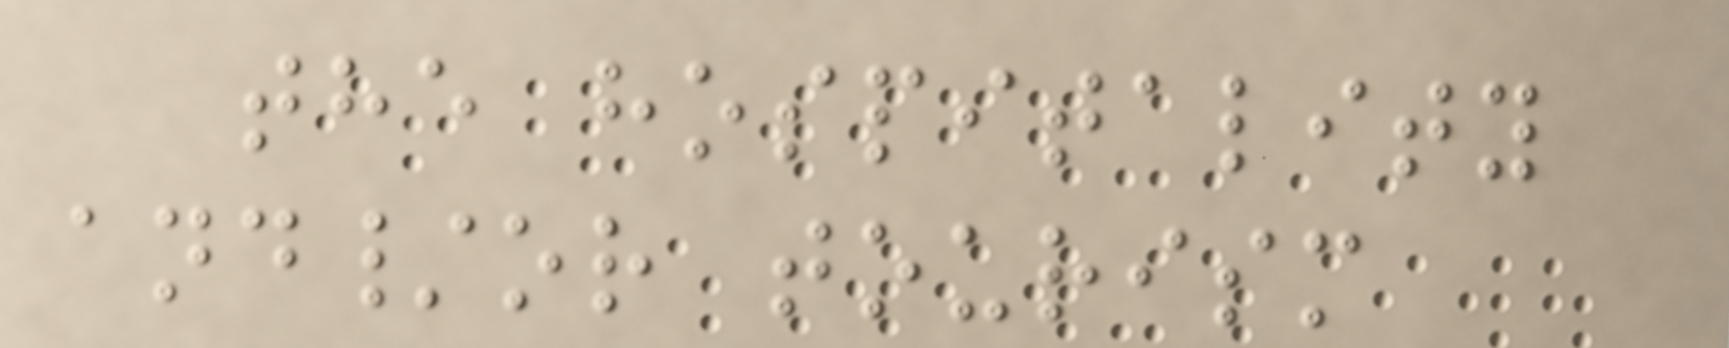the hospitality
and/or tourism
